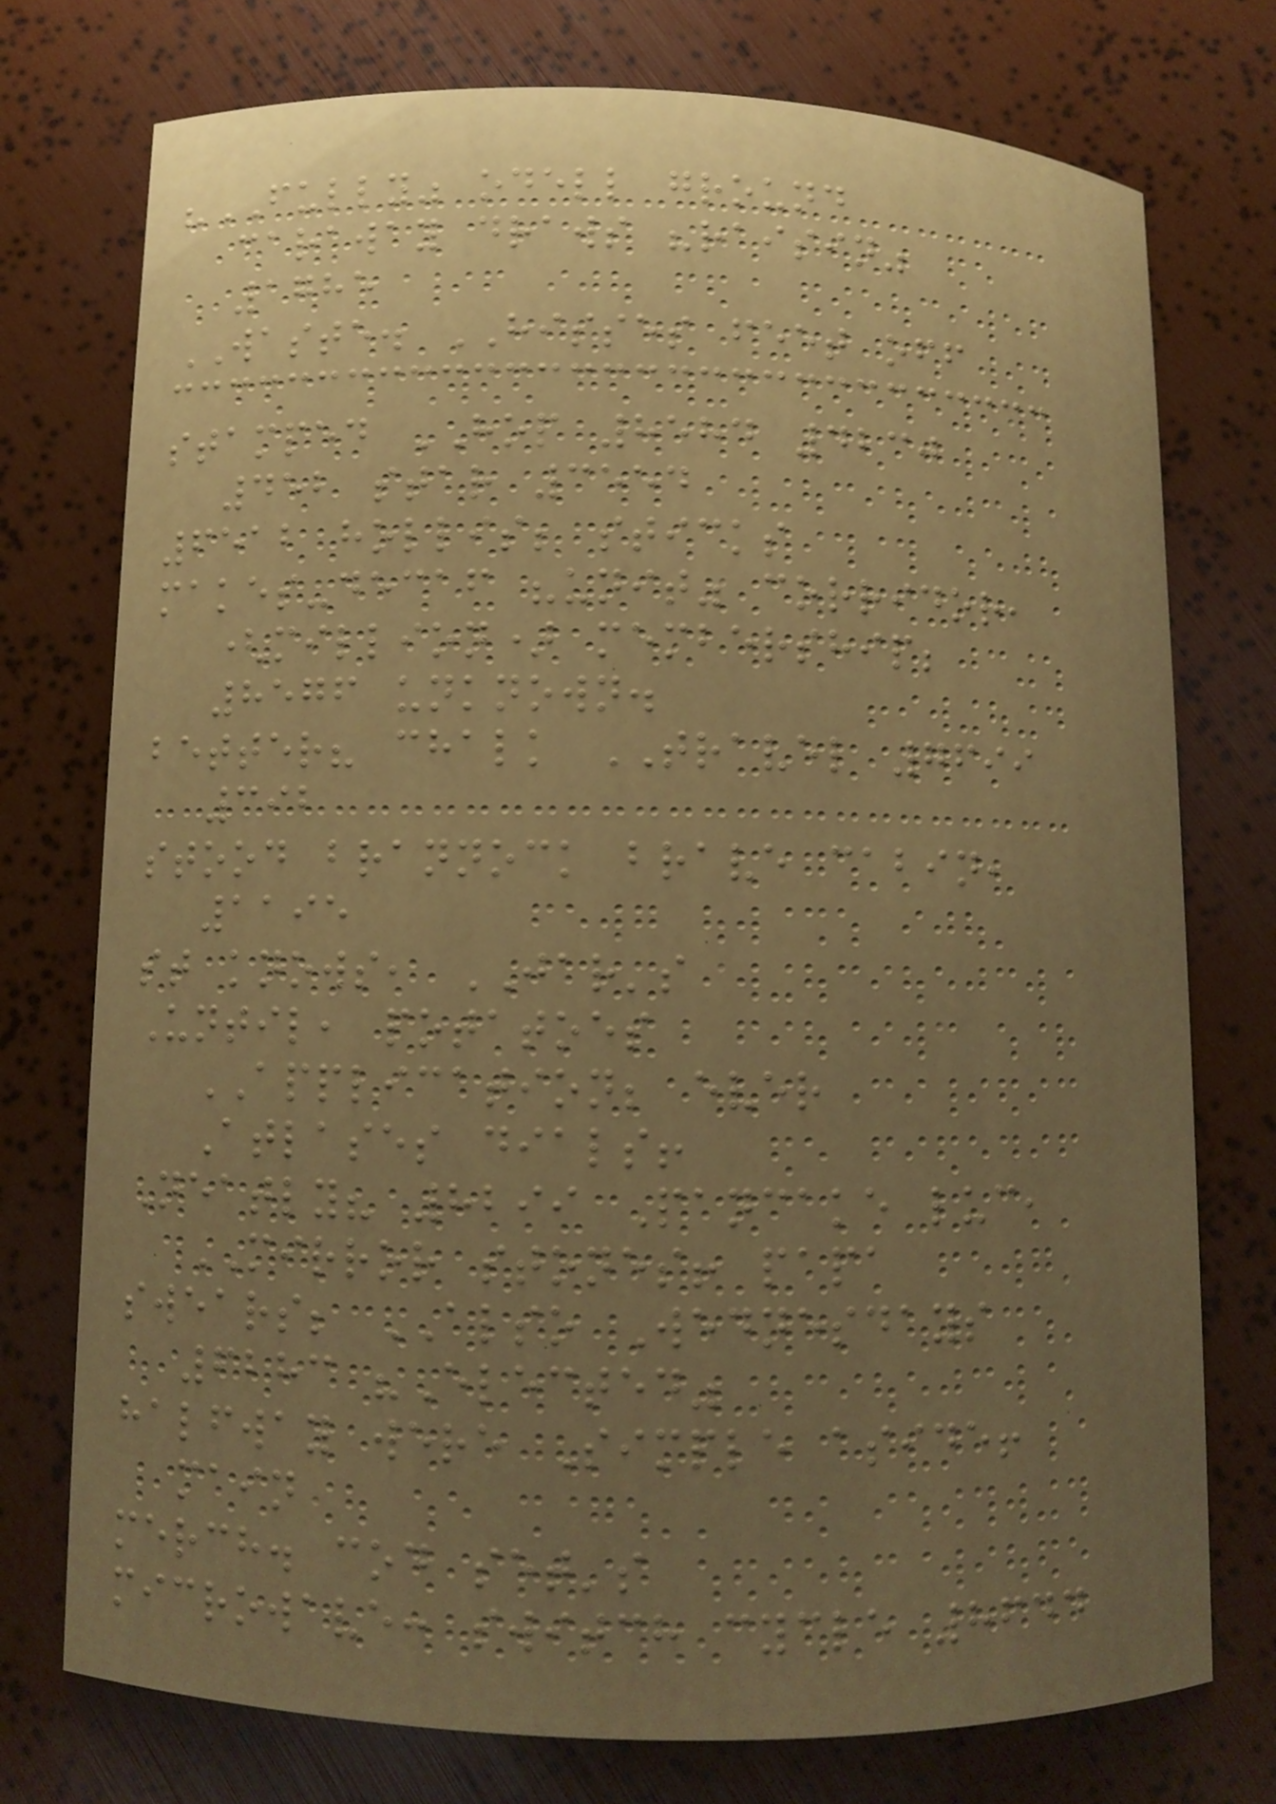"FULLY" odell ground
caraway draws "raisin"
1785
WASTE. HISSES feet off
stamped HOP 8584 4230
452 star 3554
6512 hollis; sticks
makes-decaf "unit" corridor,
(million) membership;
8576 unknown.
better? chalk TRAVEL 7699
392
stood brannock brave cabin,
1195
st knows, JAR's
Until, potatoes
APPLICATION; ever
Atlases dials!
Neatly? 8299 Pancake luc,
MIRROR stones! papa
swears; ALSO Wednesdays
6283 "Elected"
halfway were Simple aside!
main
merch. cod set's
microwave: switch cycle 8644
